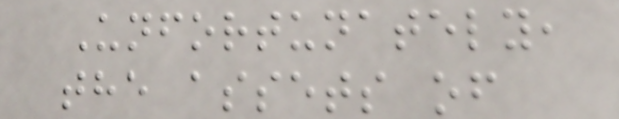Unfortunately,
the assets of
